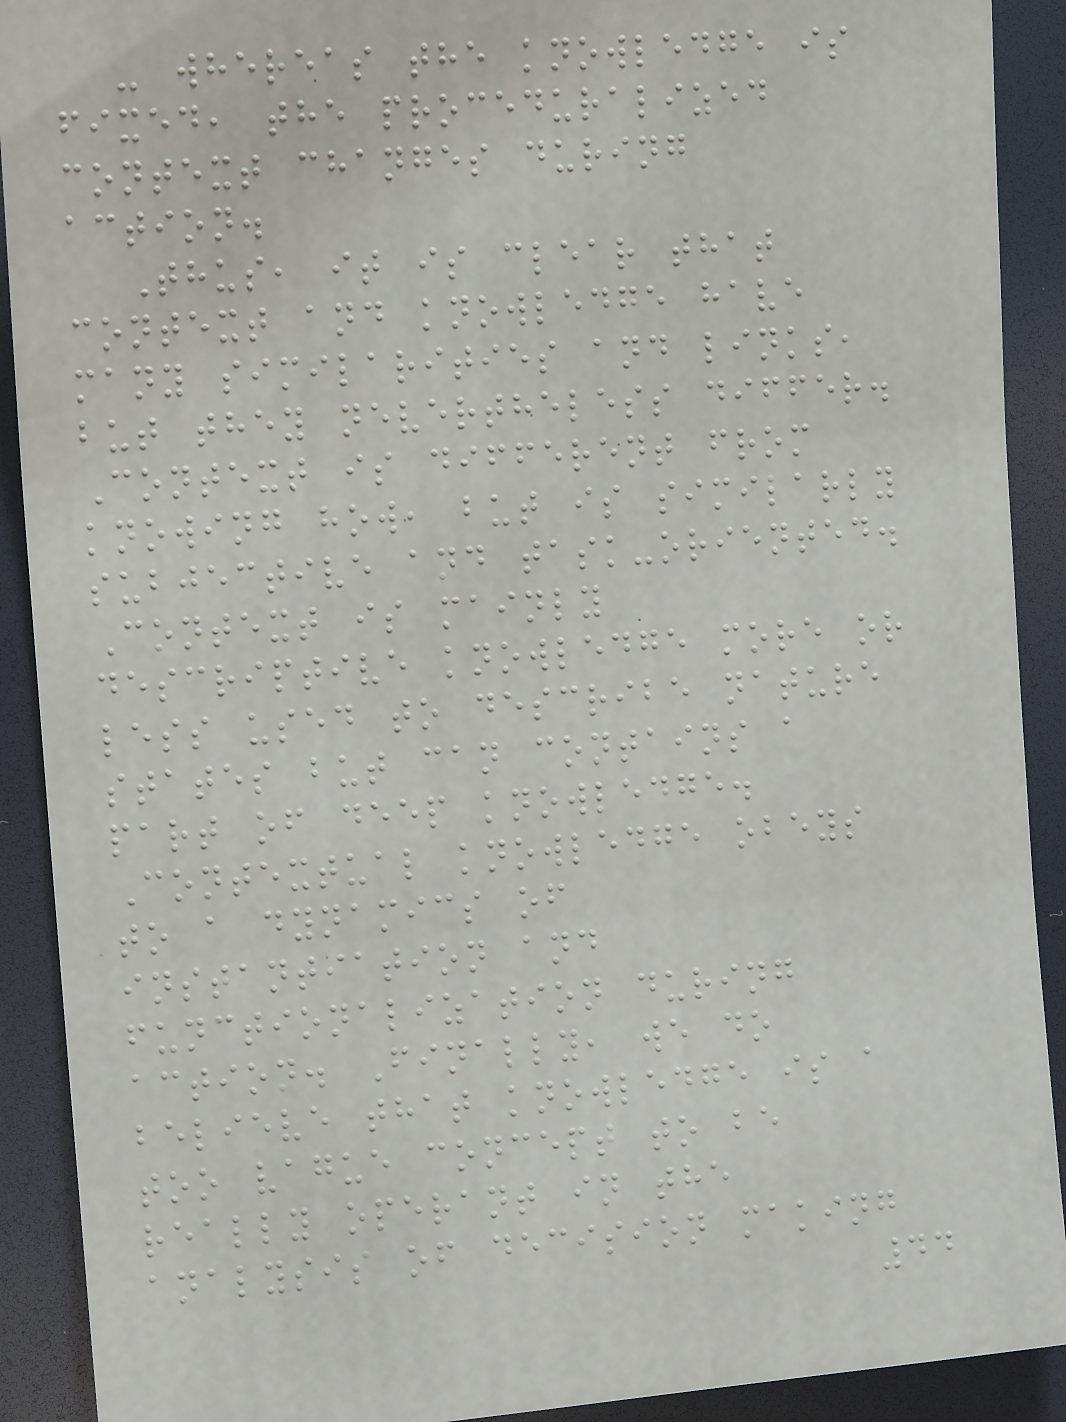- whereas the knowledge is
fixed, the proceduralized
context changes during
action.
Thus, it is clear that
context and knowledge have
many similarities and links,
but they nevertheless differ.
Context is different from
knowing how, but is similarly
subjective and task-oriented.
Context is mainly
descriptive knowledge more or
less used to describe nature
states but can contains a
part of deep knowledge.
Contextual knowledge obeys
to a dynamics of
instantiation and
functionalization during
action. Finally, we do
believe that knowledge is a
too vague concept to be
really operant in the
analysis of decision making
44
